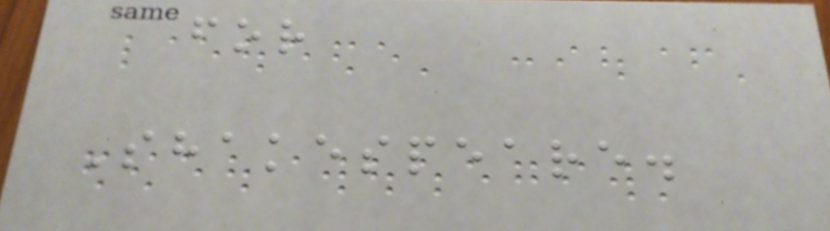for
Shakespeare.
